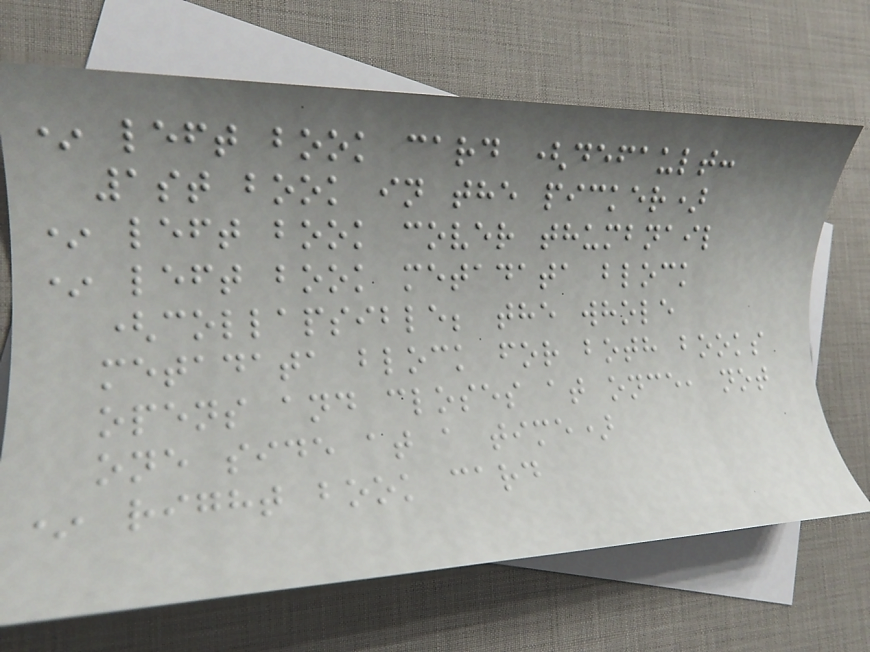* left book card (default:
1st book in the picker)
* left book cover thumbnail
* left book metadata block
(collapsible; the whole
metadata block for both books
opens and closes at once, not
one side at a time)
* right book card
